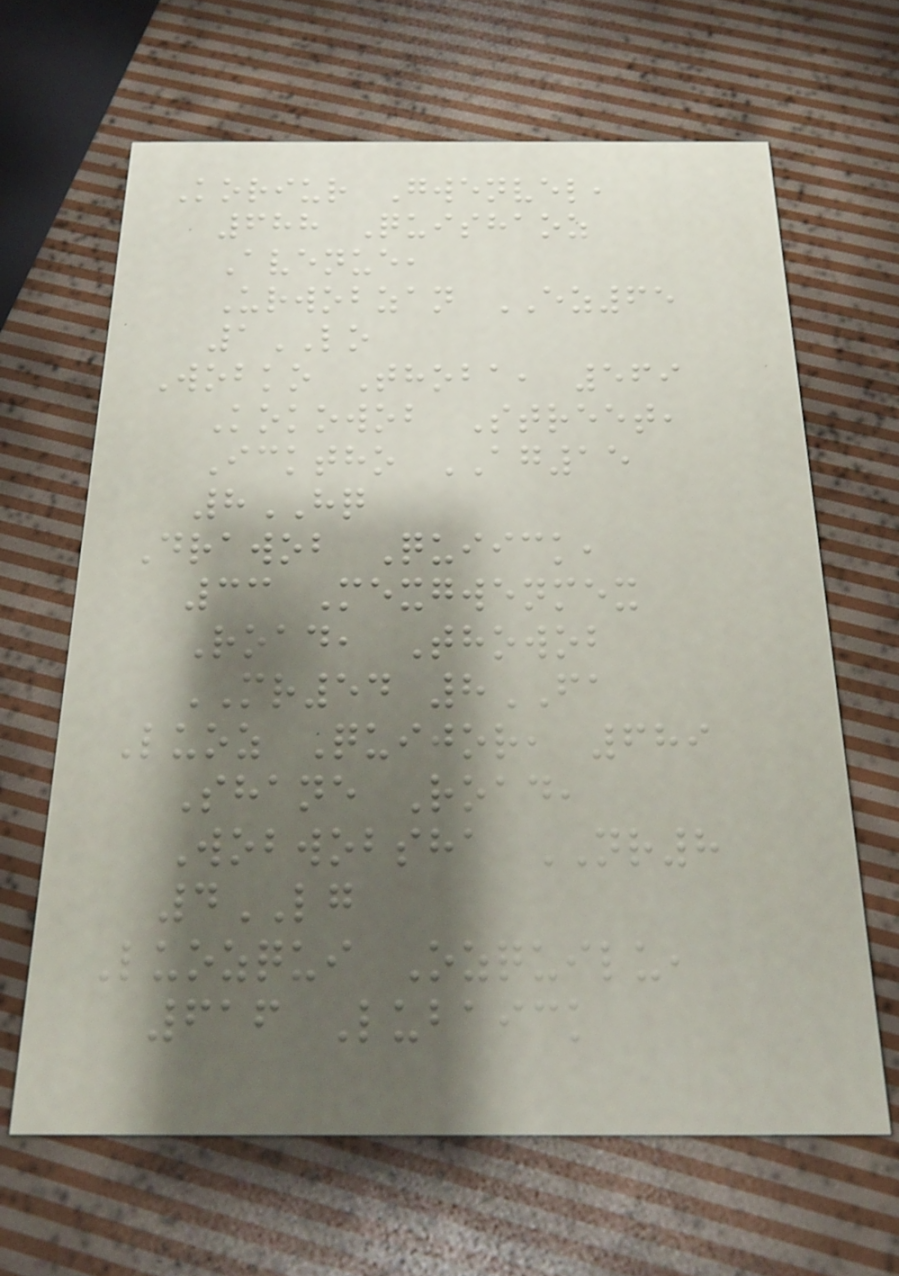Koriur Gwenvel,
688 Quishaoz
Avenue,
Urwobzan EZ65
1LO
Wobko Thoba, 569
Kokowob Street,
Icktho AG15
8HQ
Drawob Quiick,
33 Mexgwenmex
Road, Thowob
MR54 8FA
Luoz Quijor, 689
Shane Road,
Wobwobsha NR8
4LG
Luozqui Ozquilu,
616 Lubaick
